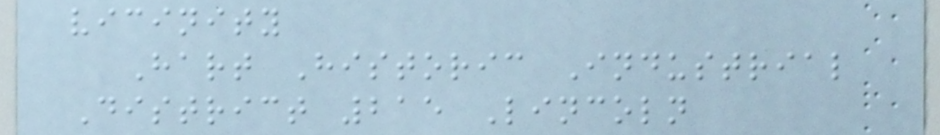vicinity
Hart Historic Industrial
District 215 Lincoln
